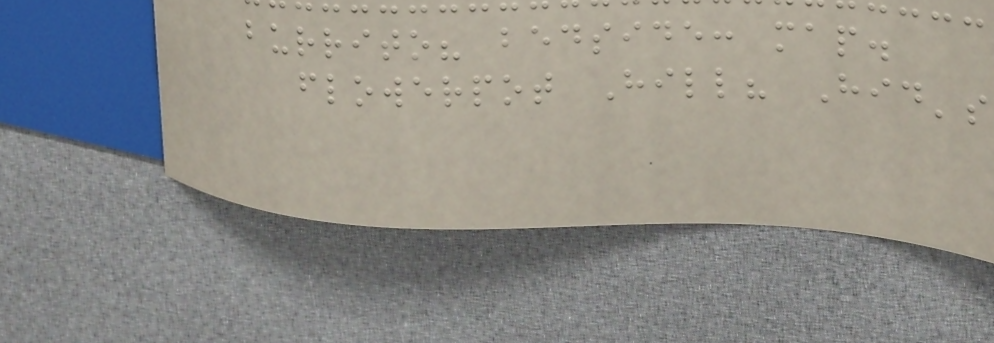burrito? bedside: map.
flowerpot Hill? Hid's
